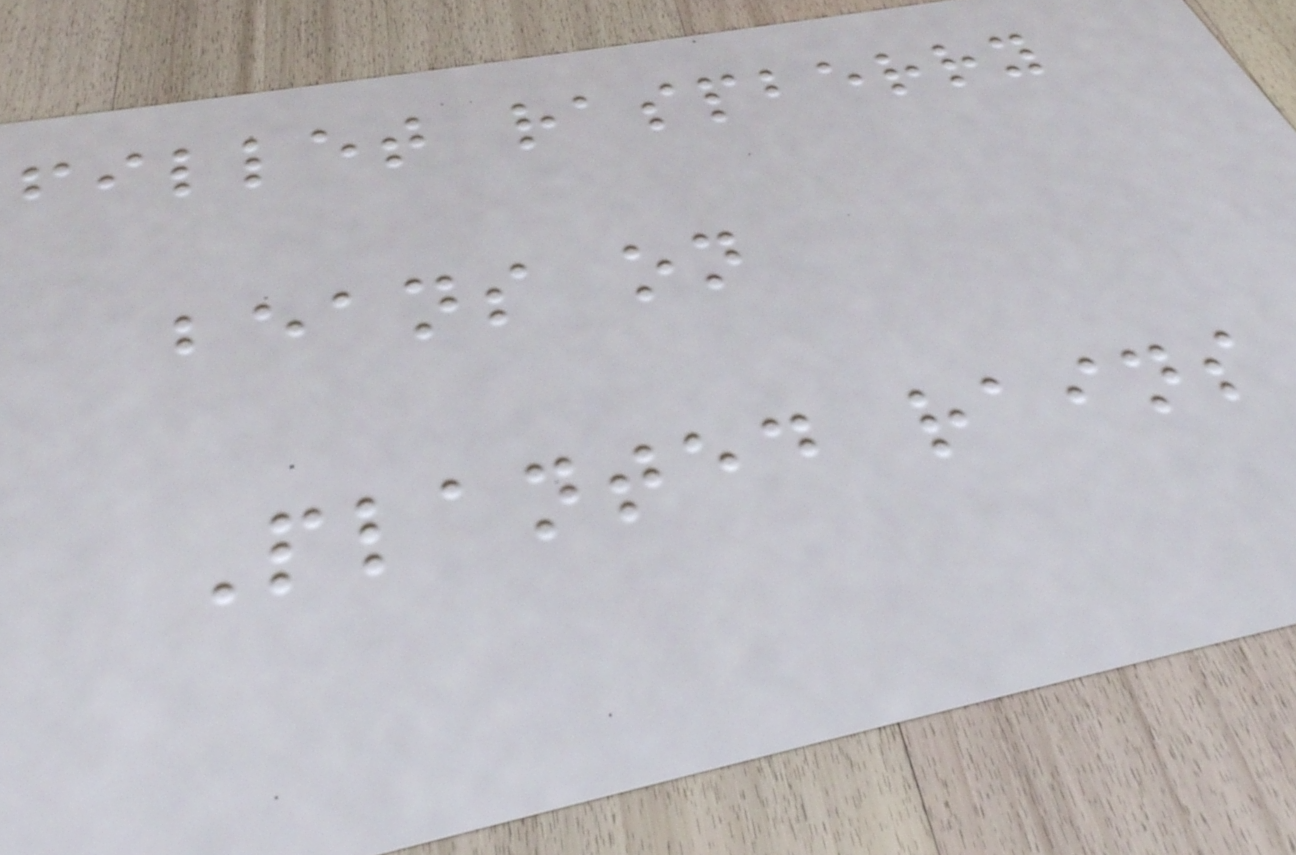fillet raspberry
beans on
Planted rains
